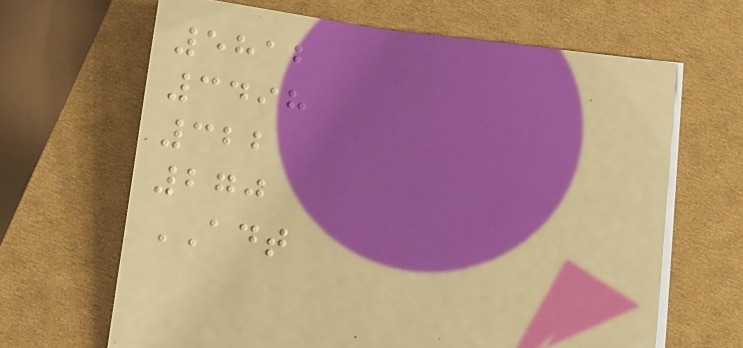5812
3498
322
270
ADT
